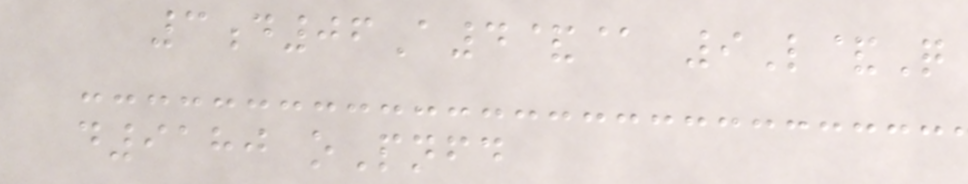3d06A4&@ 9L&Q
d9180 oPnfd
